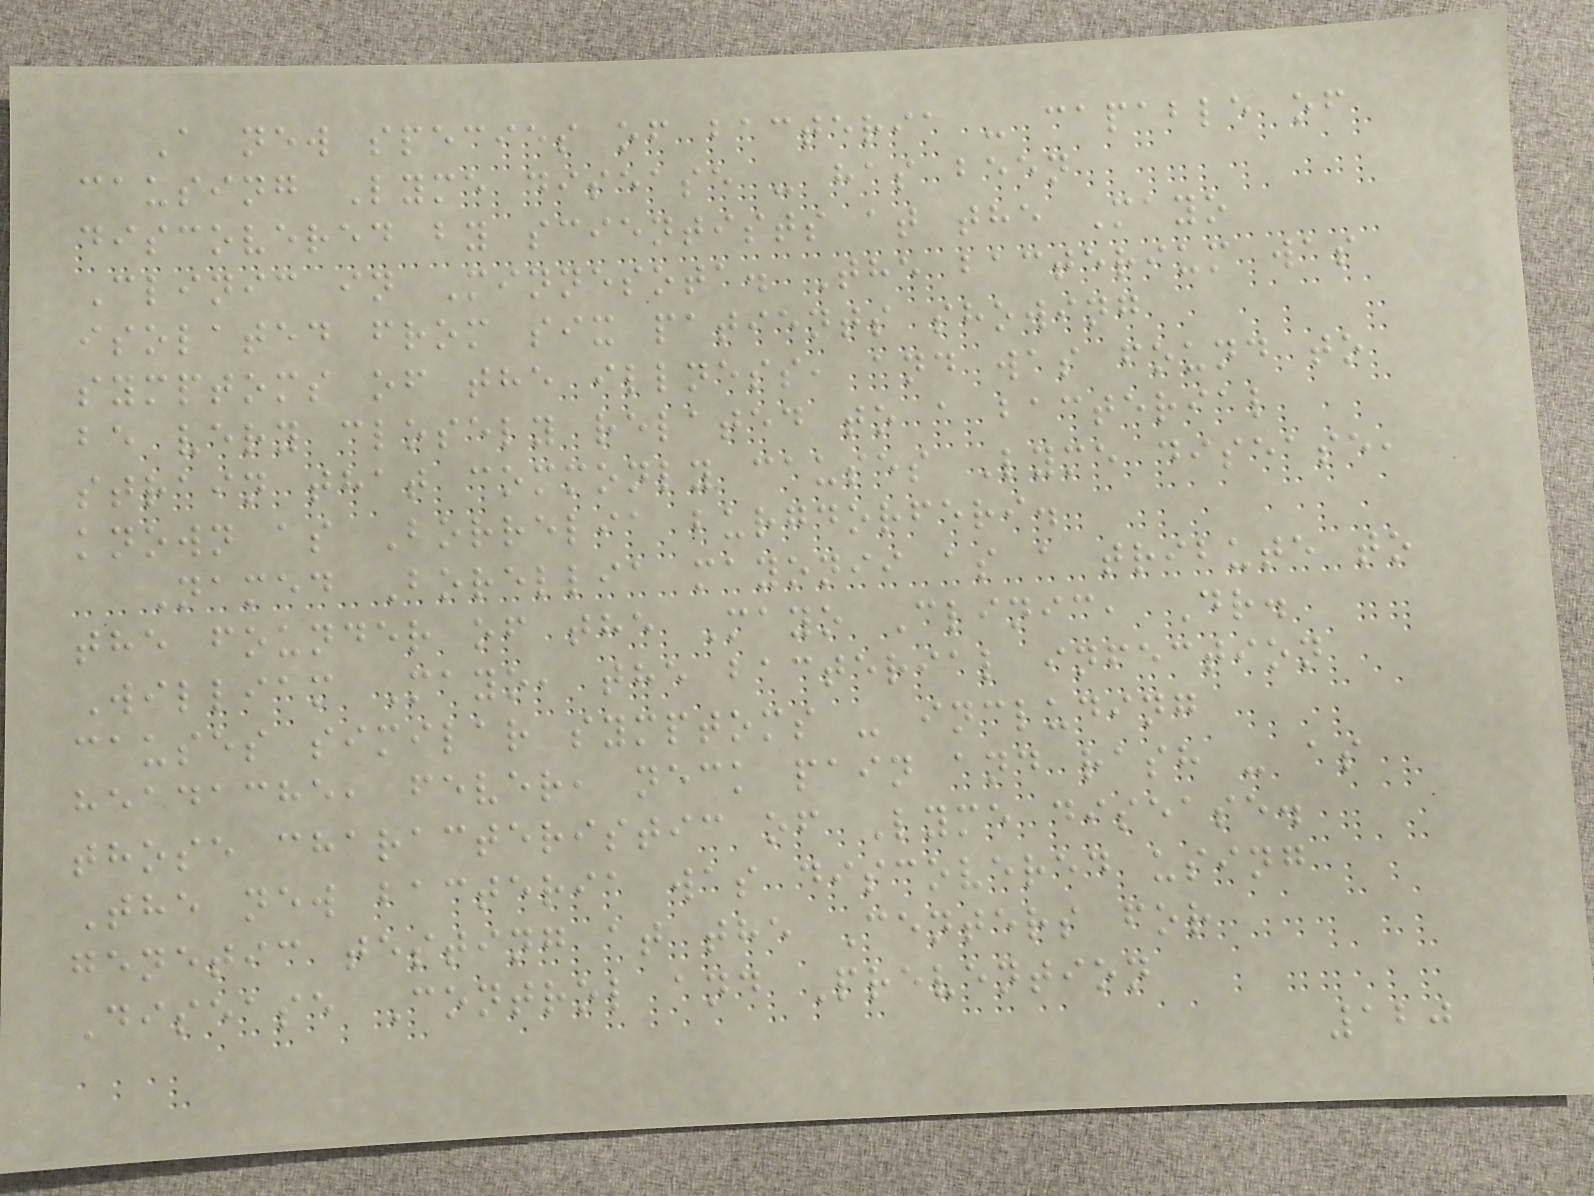A new species of bacteria - capable of
causing Lyme disease - has been
discovered by scientists at the Mayo
Clinic in Minnesota. The bacterium was
isolated from six patients showing
symptoms of the illness, and was found to
be very closely related to a bacterial
strain that commonly causes Lyme disease,
known as Borrelia burgdorferi.
Named Borellia mayonii as a tribute to
the founder of the Mayo Clinic, Dr.
William Mayo, the bacterial infection
causes similar symptoms - including
headache, fever, neck pain and rash - as
those characteristic of Lyme disease.
The new bacteria was discovered using
genetic testing at the Centers for
Disease Control and Prevention
120
